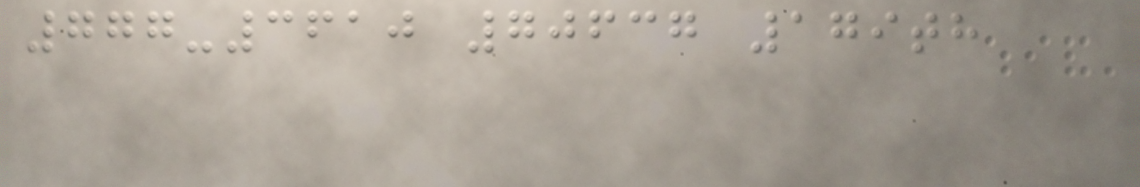777-3610 70637 179th
